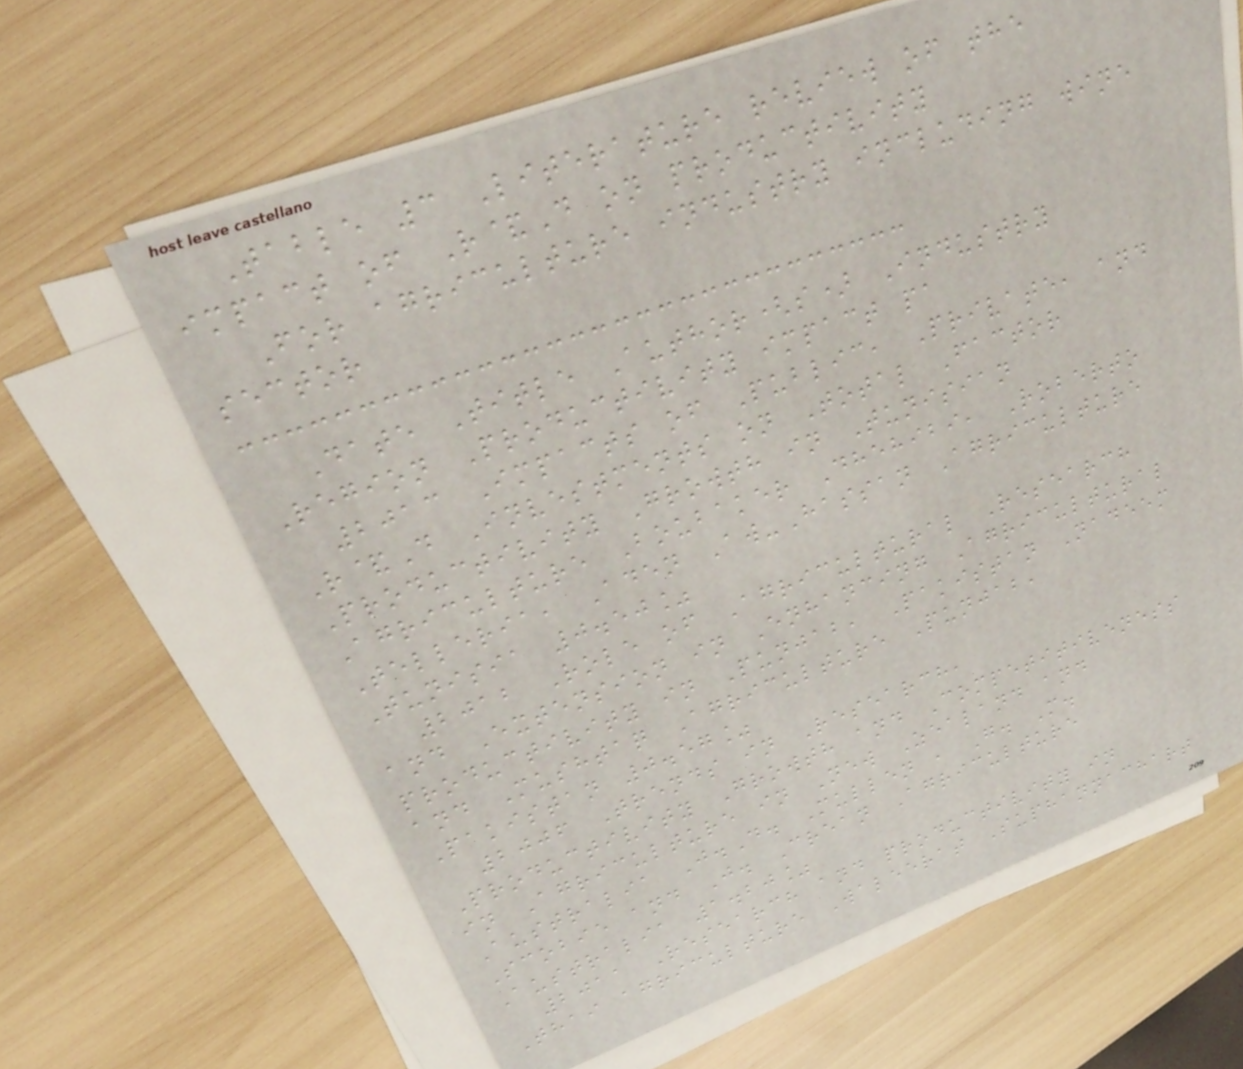Table 3 Literature review of the
impact of R&D on productivity
For agriculture industry including wine
sector
Date Title Author(s) Industry
Region Productivity impact pa
2013 Impacts of Public, Private, and
R&D Investments on Total Factor
Productivity Growth in Tunisian
Agriculture Boubaker Dhehibi, Roberto
Telleria, Aden Aw-Hassan Agriculture
Tunisia 0.50%
2012 Role of Agricultural Research
and Extension in Enhancing Agricultural
productivity in Punjab, Pakistan Nadeem
and Mushtaq Agriculture Punjab,
Pakistan 0.57%
2006 Trends in Research,
Productivity Growth and Competitiveness
in Agriculture in New Zealand and
Australia J.D. Mullen , G. M.
Scobie and J. Crean Agriculture
Australia 1.20%
2011 Research and productivity in
Thai agriculture Waleerat Suphannachart
